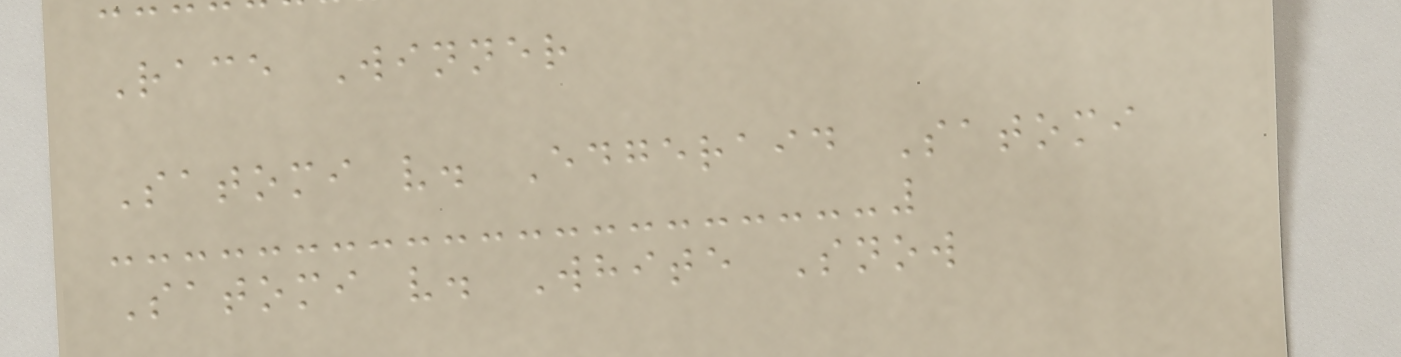Race Winner
Satomi v. Edgeraid Satomi
Satomi v. White Snow
